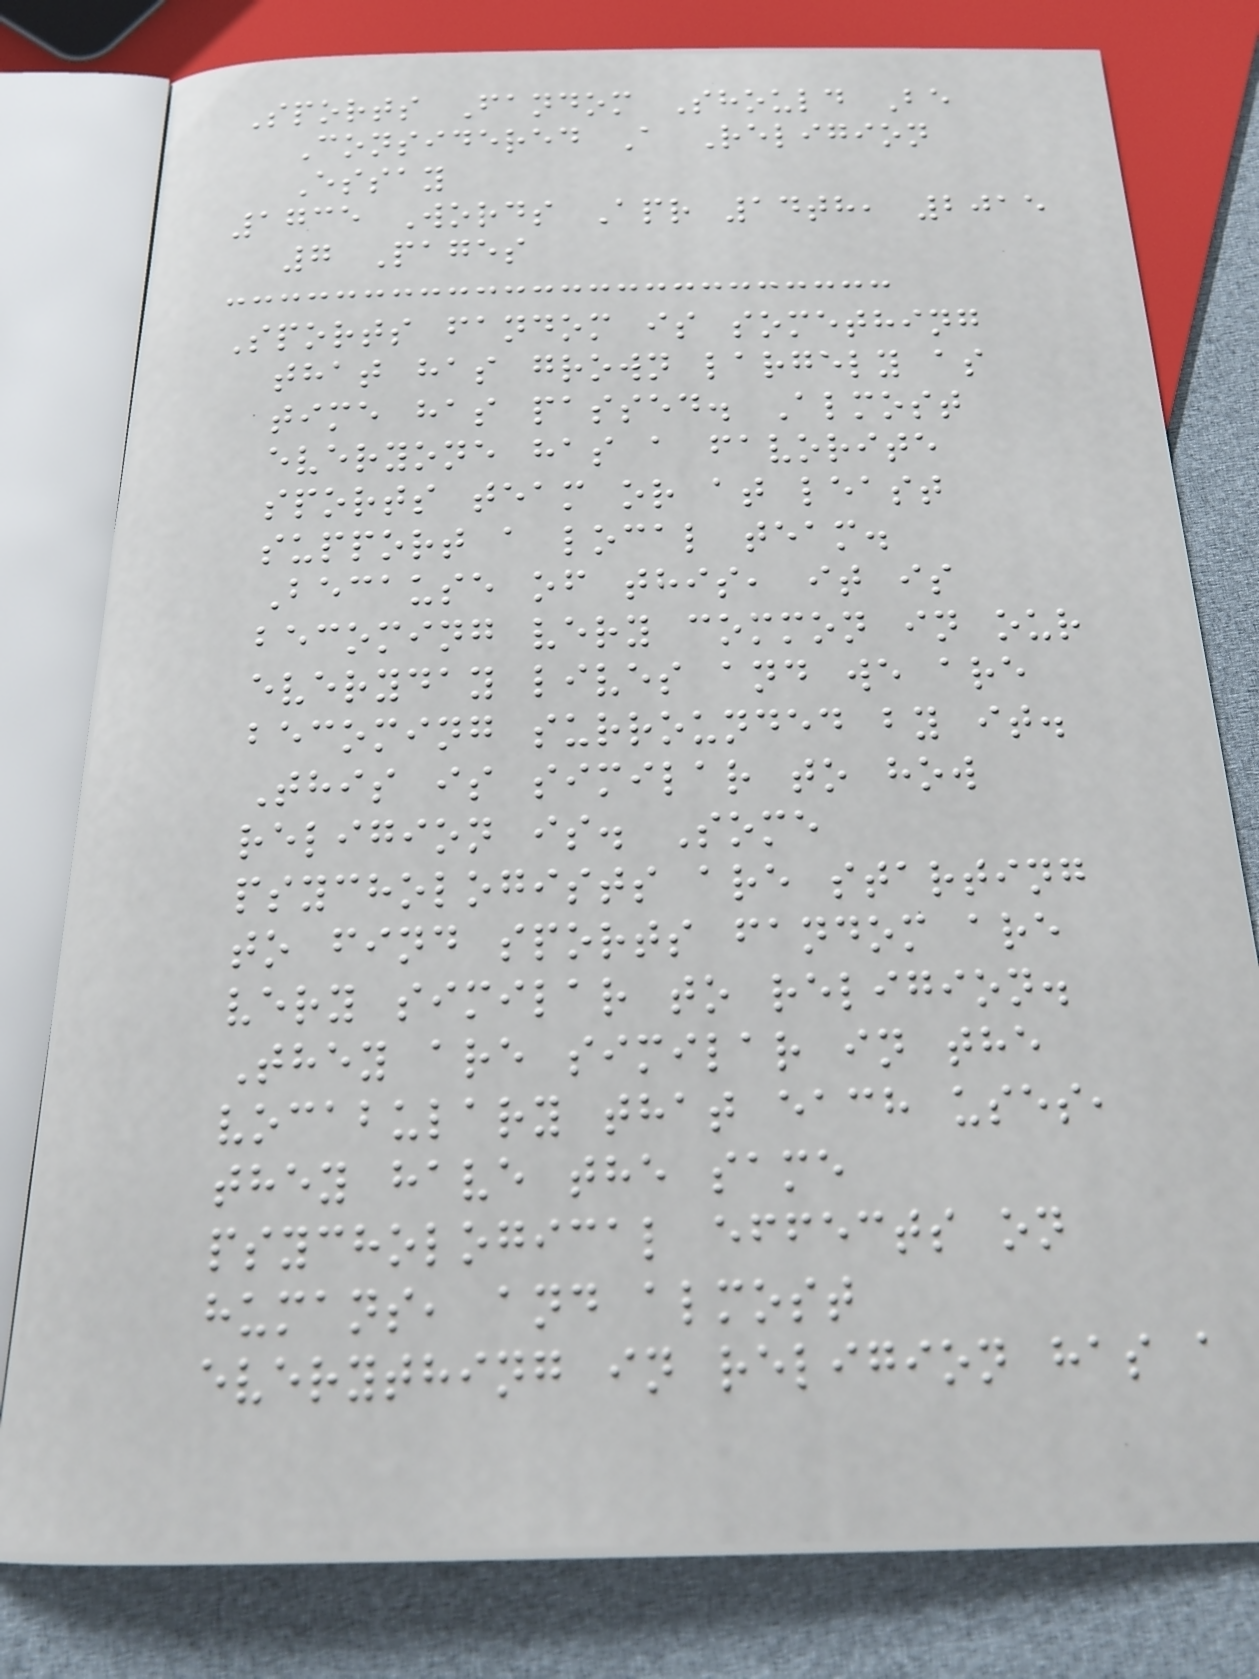Sports Fandom Should Be
Considered A Religion
Essay
1735 Words Apr 14th, 2015
7 Pages
Sports fandom is something
that has grown largely as
time has passed. Almost
everyone has a favorite
sports team or at least
support a local team.
Because of this, it is
becoming very common in our
everyday lives and we are
becoming surrounded by it.
This is similar to how
religion is. Some
psychologists are starting
to find sports fandom are
very similar to religion.
They are similar in the
vocabulary that each uses,
they have the same
psychological effects on
humans, and almost
everything in religion has a
